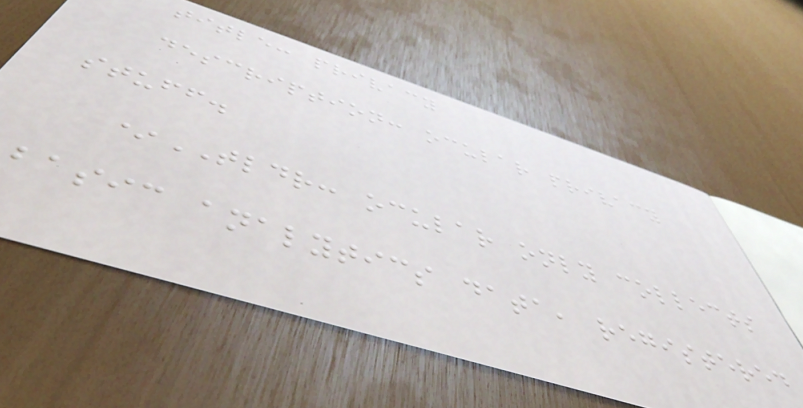title: privacy
description: ocular privacy
stuff.
*TLDR: ocular only collects
basic analytics data, registered
